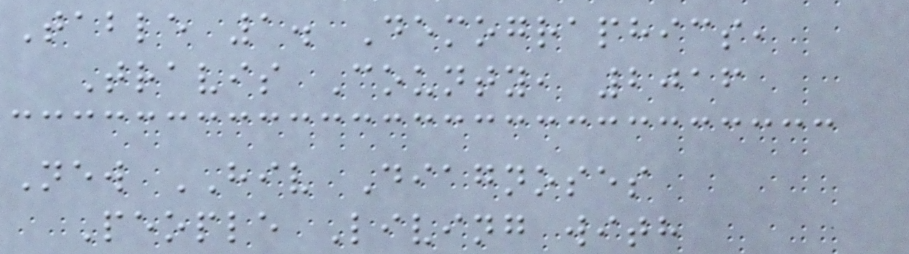Table 1. Demographics,
Travis County, 2016
New HIV Diagnoses
People Living with
